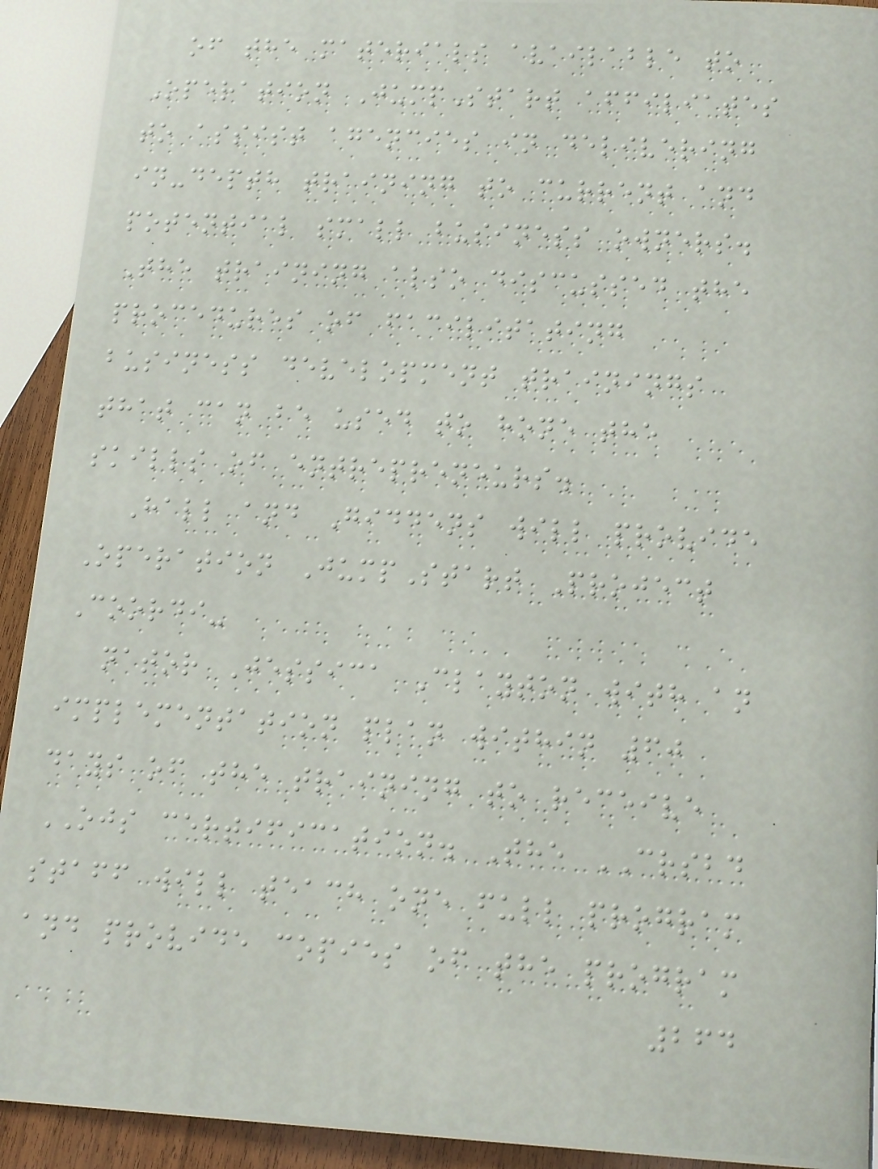of the materials available to
Operation JumpStart affiliates
to assist agencies in delivering
in-depth training to current and
potential small business owners.
The training also discussed the
procedures of facilitating
business development trainings
that can be used to hone the
skills of entrepreneurs.
Hall and Giddens will provide
Operation JumpStart Project
Coordi-
nator Jessica Clayton with an
implementation plan within 60
days of the training to receive
OJS certification. The CRSBD
staff will teach one full program
and provide copies of the program
264
